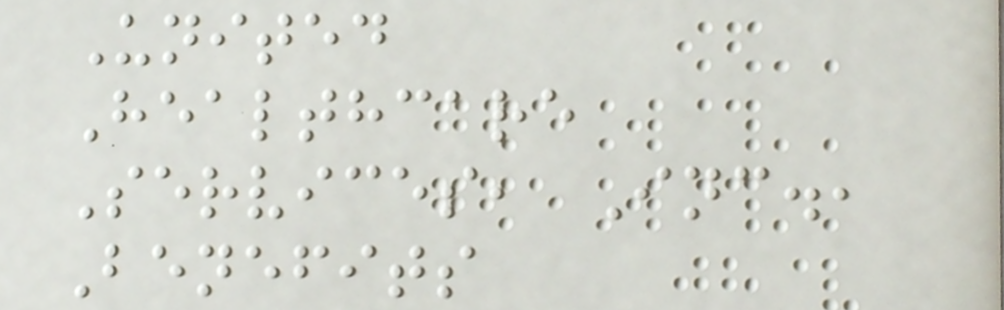United
Healthcare
Services, Inc.,
Benefits
